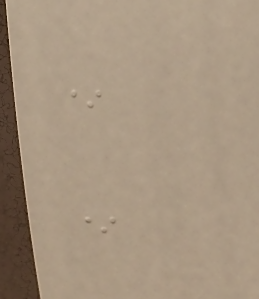*
*
